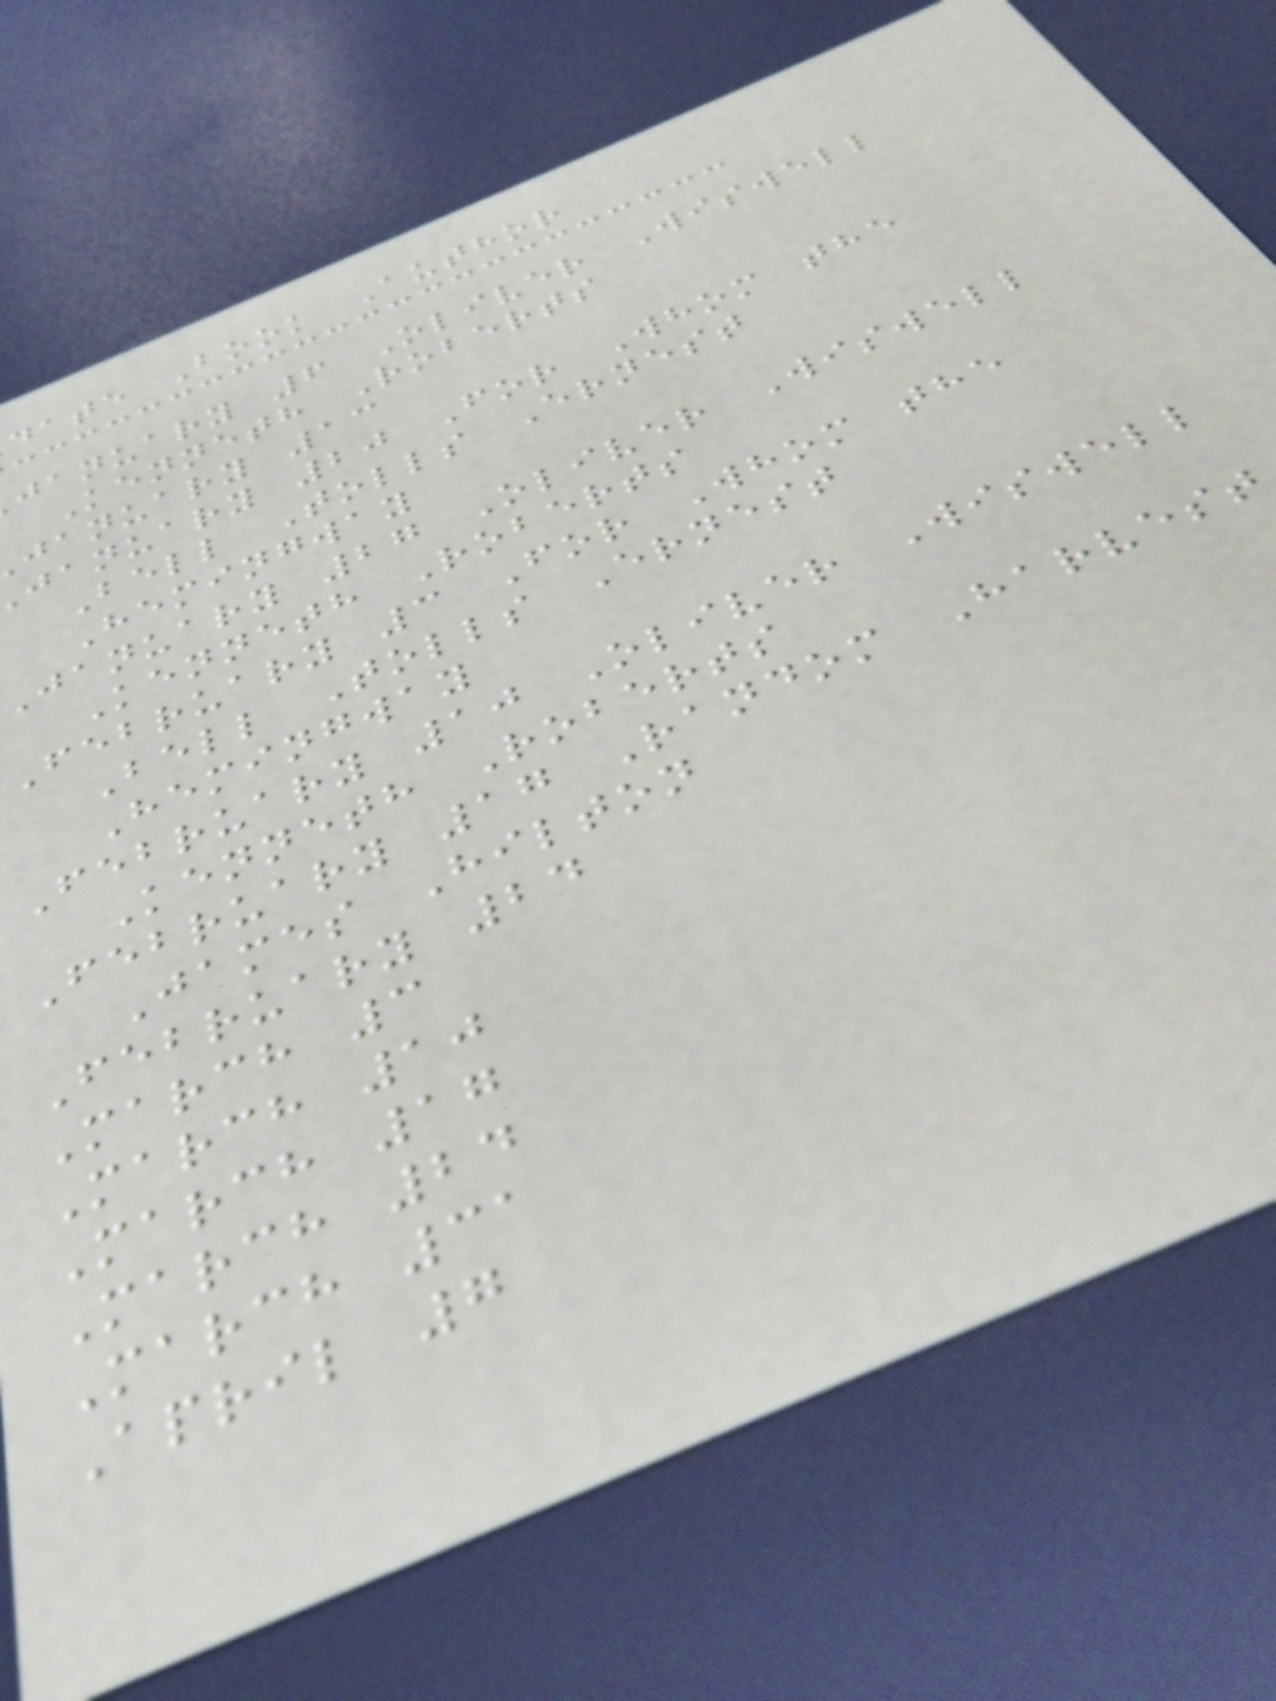date Book Author
january 6 Oliver Wiswell
Kenneth Roberts
january 13
january 20 For Whom the
Bell Tolls Ernest
Hemingway
January 27 Oliver Wiswell
Kenneth Roberts
February 3 For Whom the
Bell Tolls Ernest
Hemingway
February 10 Oliver Wiswell
Kenneth Roberts
February 17 Random Harvest
James Hilton
February 24
March 3
March 10
March 17
March 24
March 31
April 7
